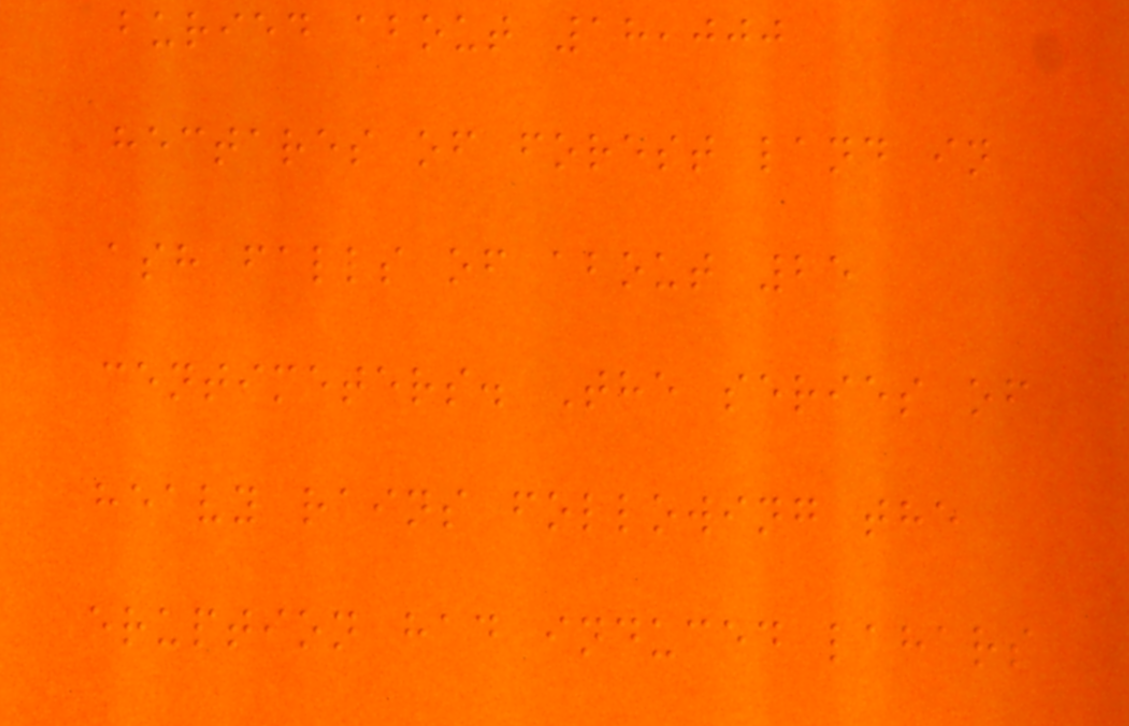buried about 18,000
hectares of forest land in
ash falls of about 25
centimeters. The series of
heavy rains following the
eruption had induced lahars
